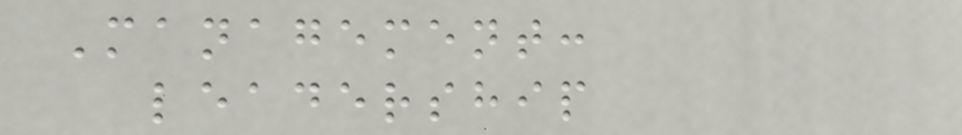Management:
leadership
